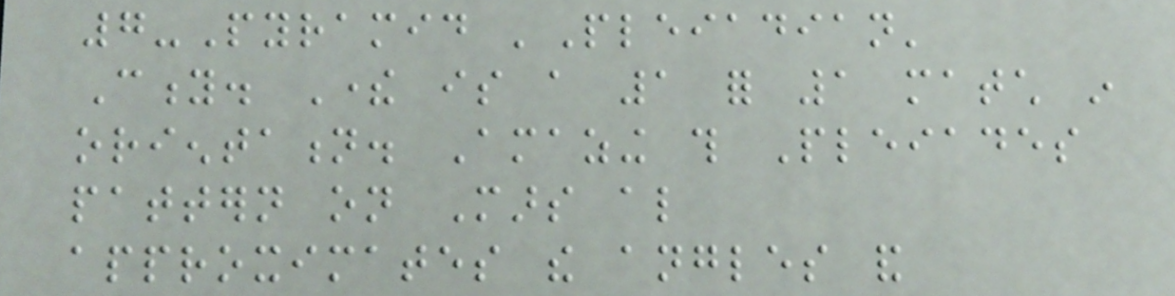7-Pyramid 'Pleiadian'
City. There is a 1 for 1 match in
orientation. Amazing this Pleiades
pattern on Mars also
approximates the angles and
